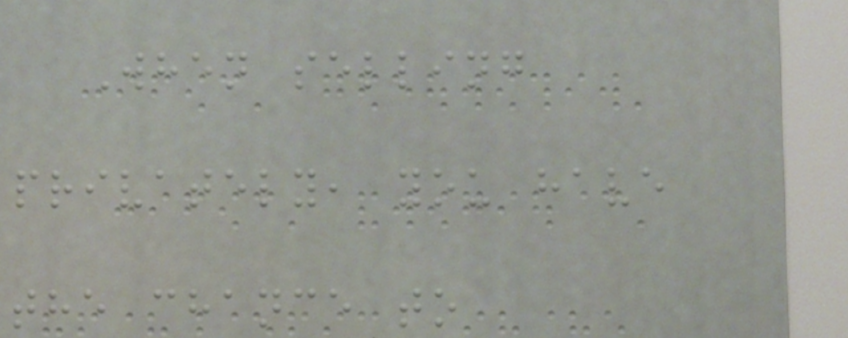When selling
privately, you have
the chance to
